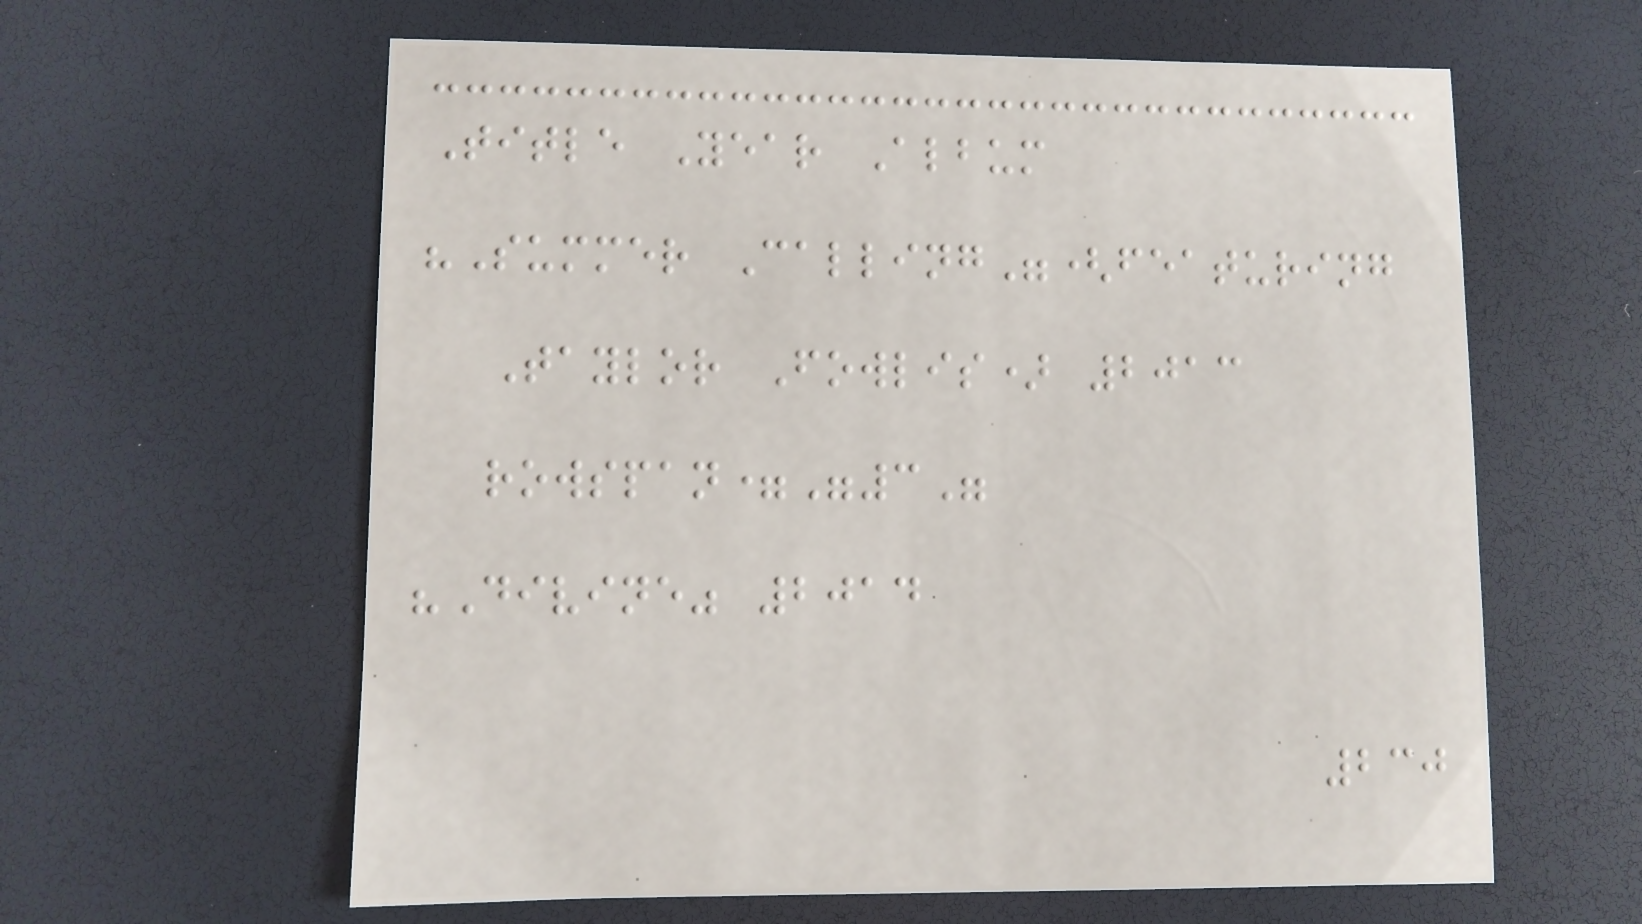Title Year Album
"Summer Calling"(featuring
Taylor Fowlis) 2013
rowspan="3"
"Divine" 2014
230
